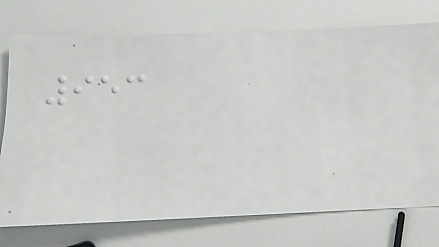953
